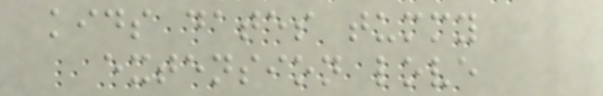kids dates tummy
extension love
